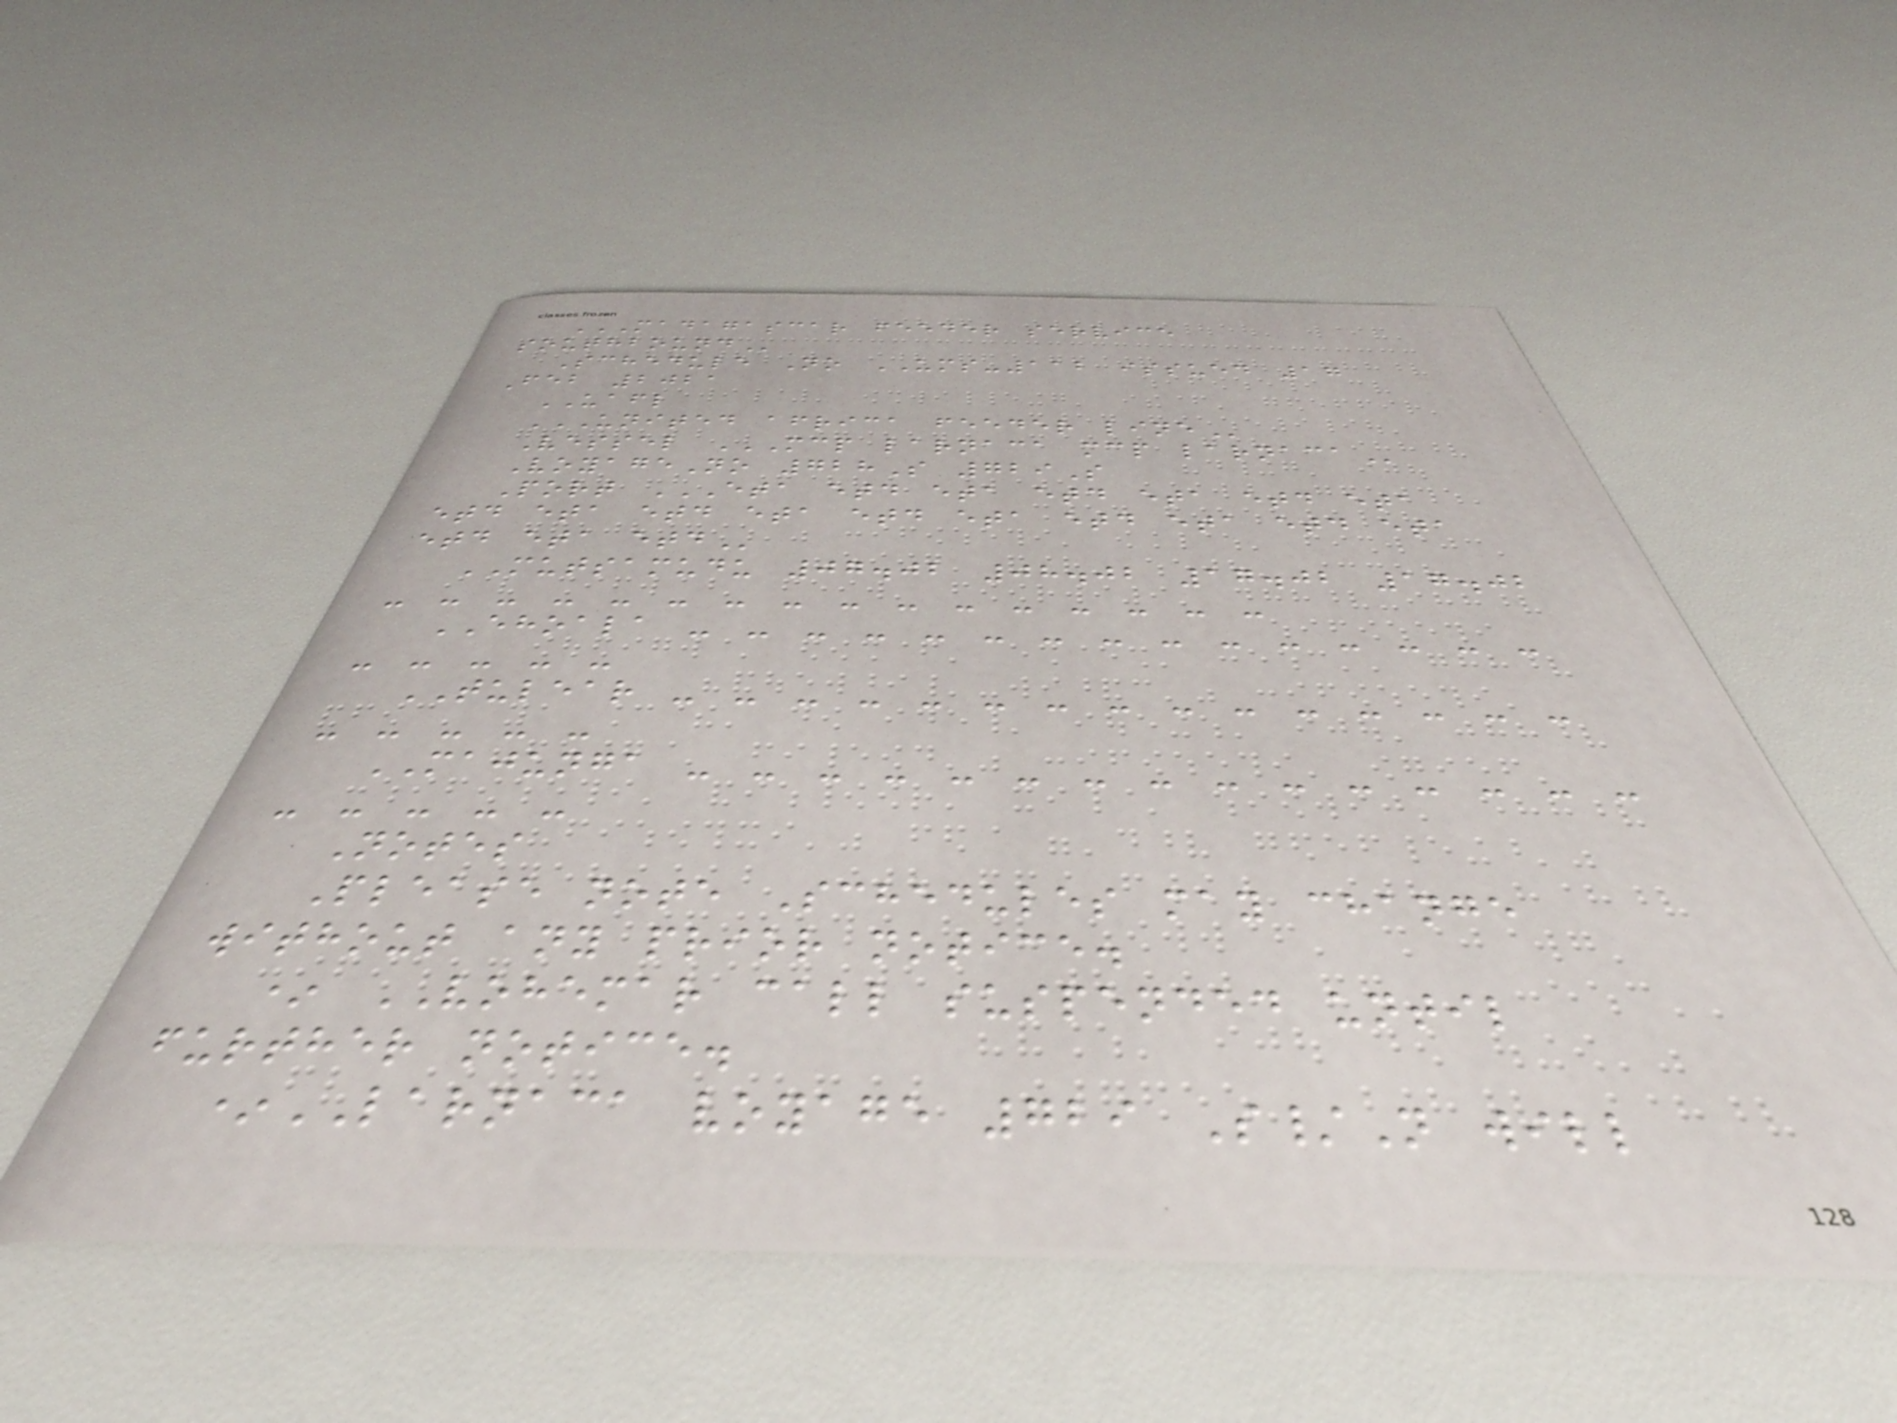MADAGASCAR FEEDER SERVICE
SOUTHBOUND
Schedule No UMS-112 issued 17
Feb 2021
UAFL
UNITED AFRICA FEEDER LINE
Vessel MCP LARNACA MCP LARNACA
VoyageNo 728S 729S
Port ETA ETD ETA ETD ETA ETD ETA
ETD ETA ETD ETA ETD ETA ETD ETA ETD ETA
ETD ETA ETD
MUTSAMUDU 07.02 08.02 17.02 17.02
- - - - - - - - - - - - - - - -
EHOALA - - - - - - - - - - - - - - -
- - - - -
TULEAR - - - - - - - - - - - - - - -
- - - - -
MAJUNGA - - - - - - - - - - - - - - -
- - - - -
Notes
Please note Schedules may change
without any prior notice.
* VOHEMAR call suspended until
further notice.
*LARNACA voyage 729 S/N will
